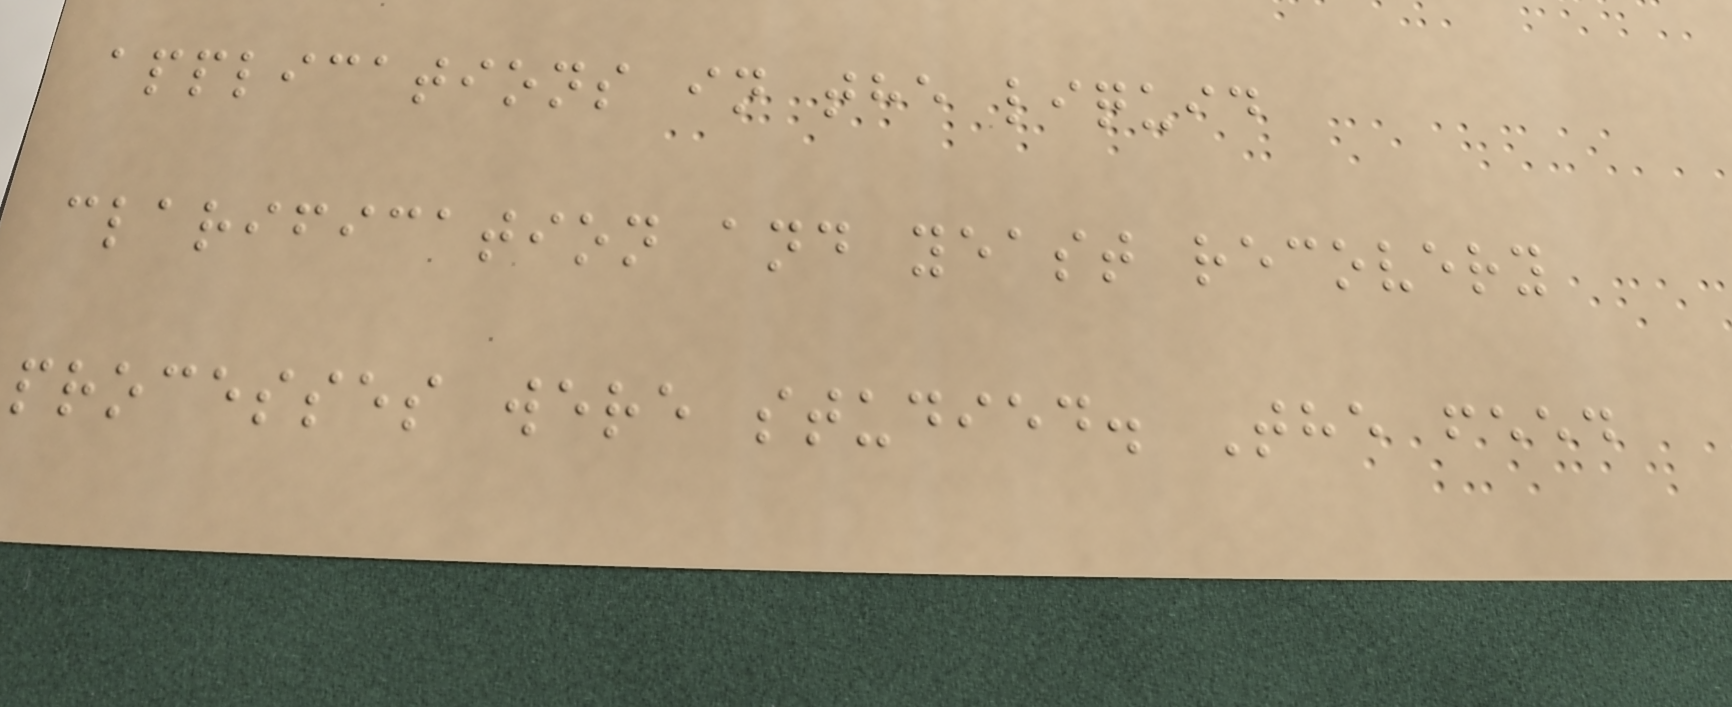applications in the liquid
clarification and yeast recovery
processes were studied. The feed
